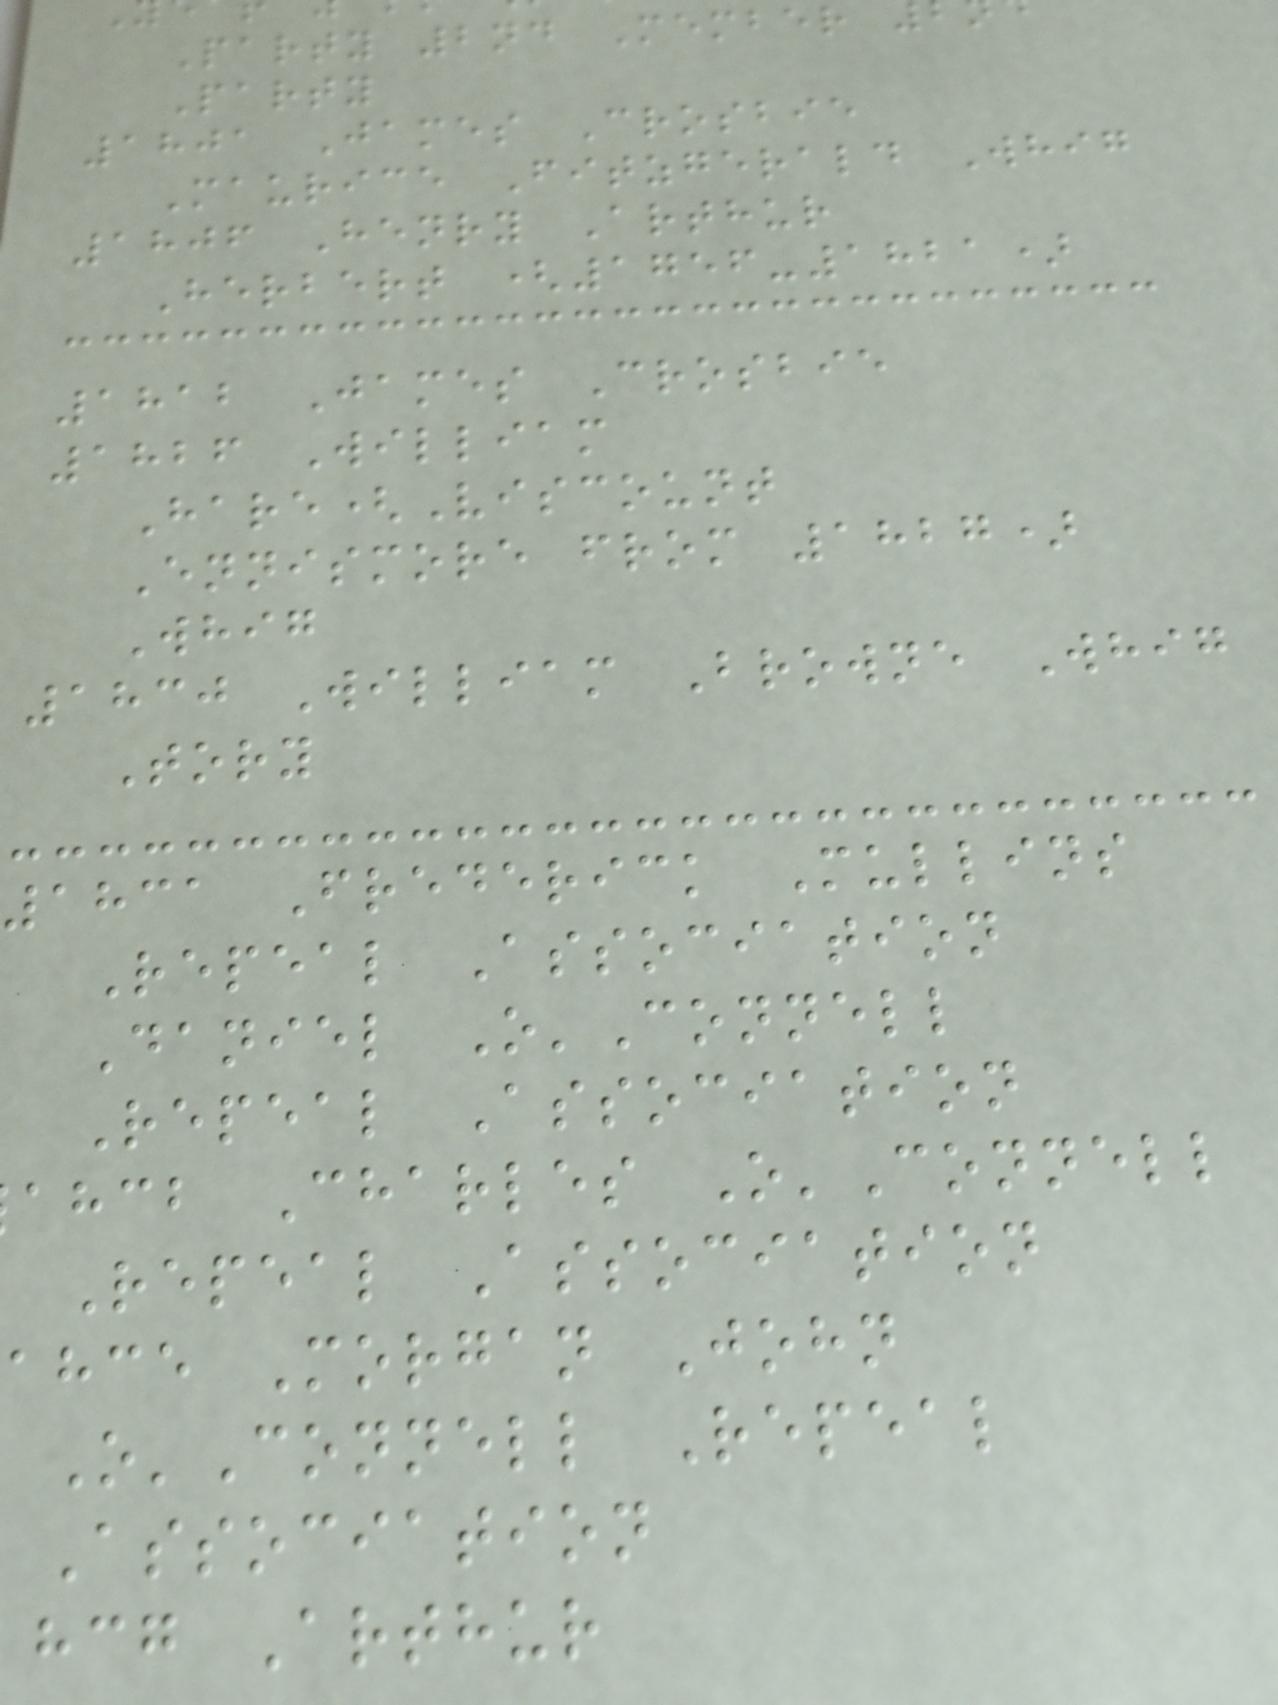Party 2nd Member
Party
1801 James Crosbie
Maurice Fitzgerald Whig
1806 Henry Arthur
Herbert (1756-1821)
1812 James Crosbie
1826 William
Hare(Viscount
Ennismore from 1827)
Whig
1830 William Browne Whig
Tory
1831 Frederick Mullins
Repeal Association
Daniel O'Connell
Repeal Association
ahcb Charles O'Connell
Repeal Association
ahce Morgan John
O'Connell Repeal
Association
hcg Arthur
